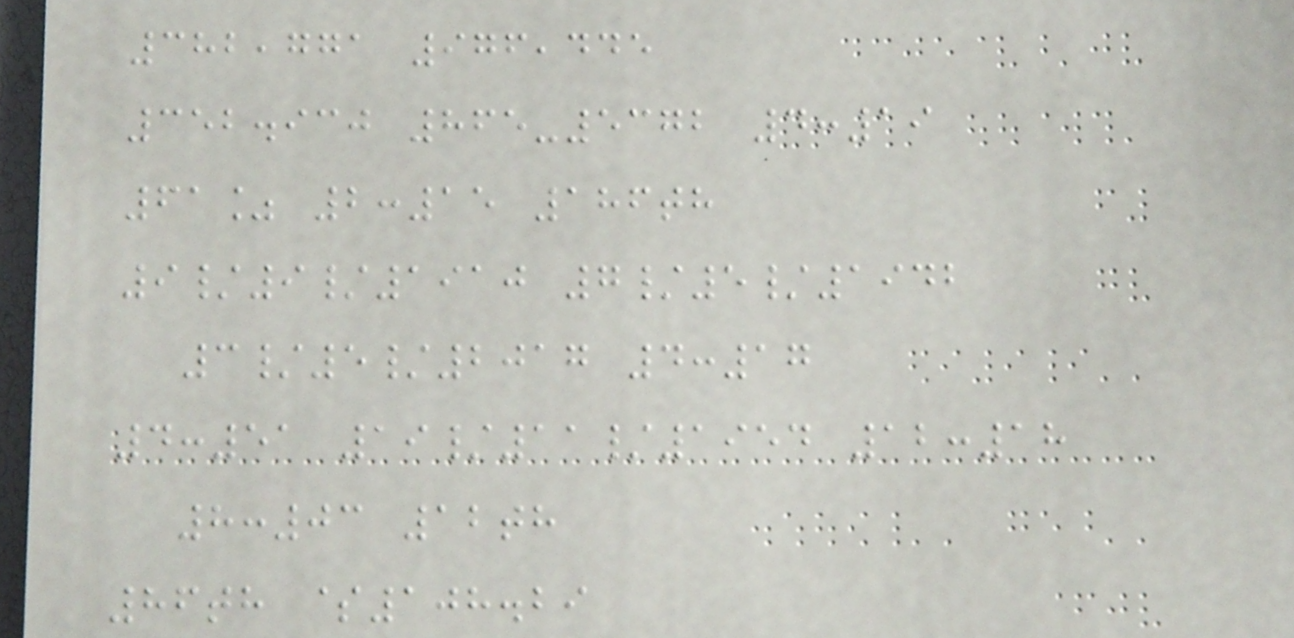382,771 976,445
352.930 865-5372 4:19
61% 2:15 186th
9/9/1910 7/5/1942
3/5/2017 4:17
4:51 19/11/1954 12:18
8:03 12th
86th $108.29
